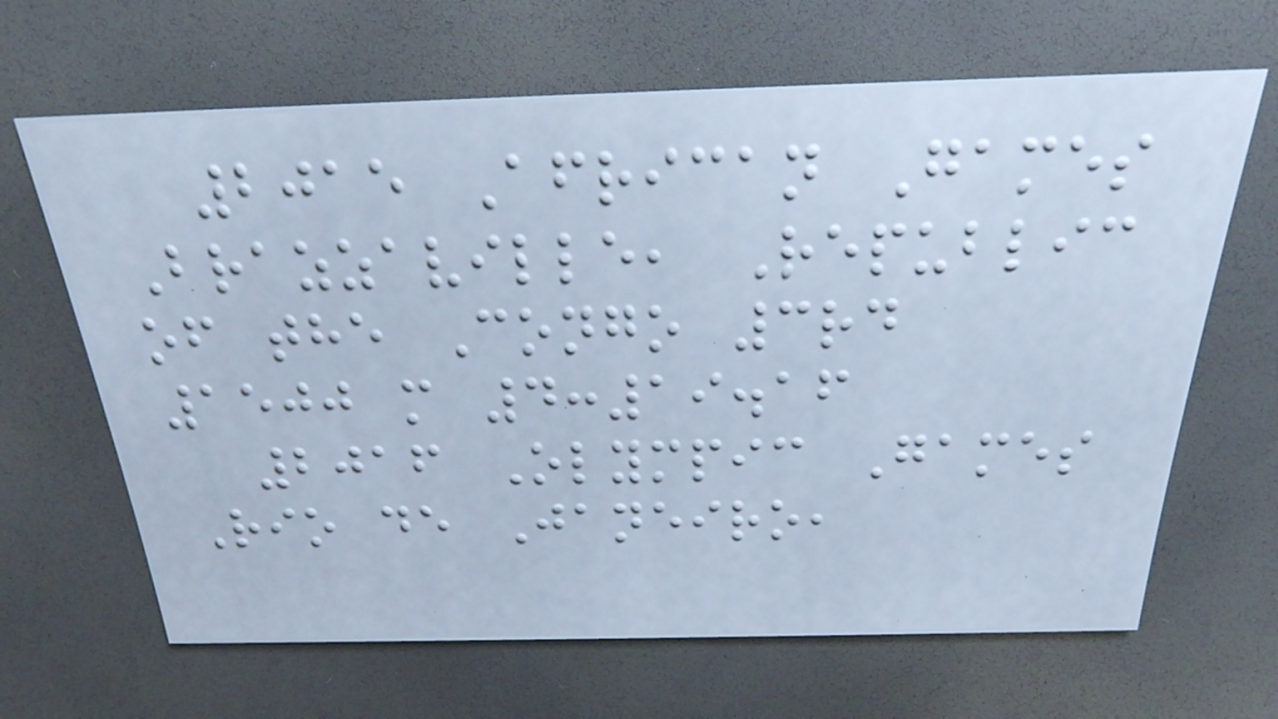2015 African Games
Brazzaville, Republic
of the Congo 3rd
1500 m 4:19.16
2016 Olympic Games
Rio de Janeiro,
